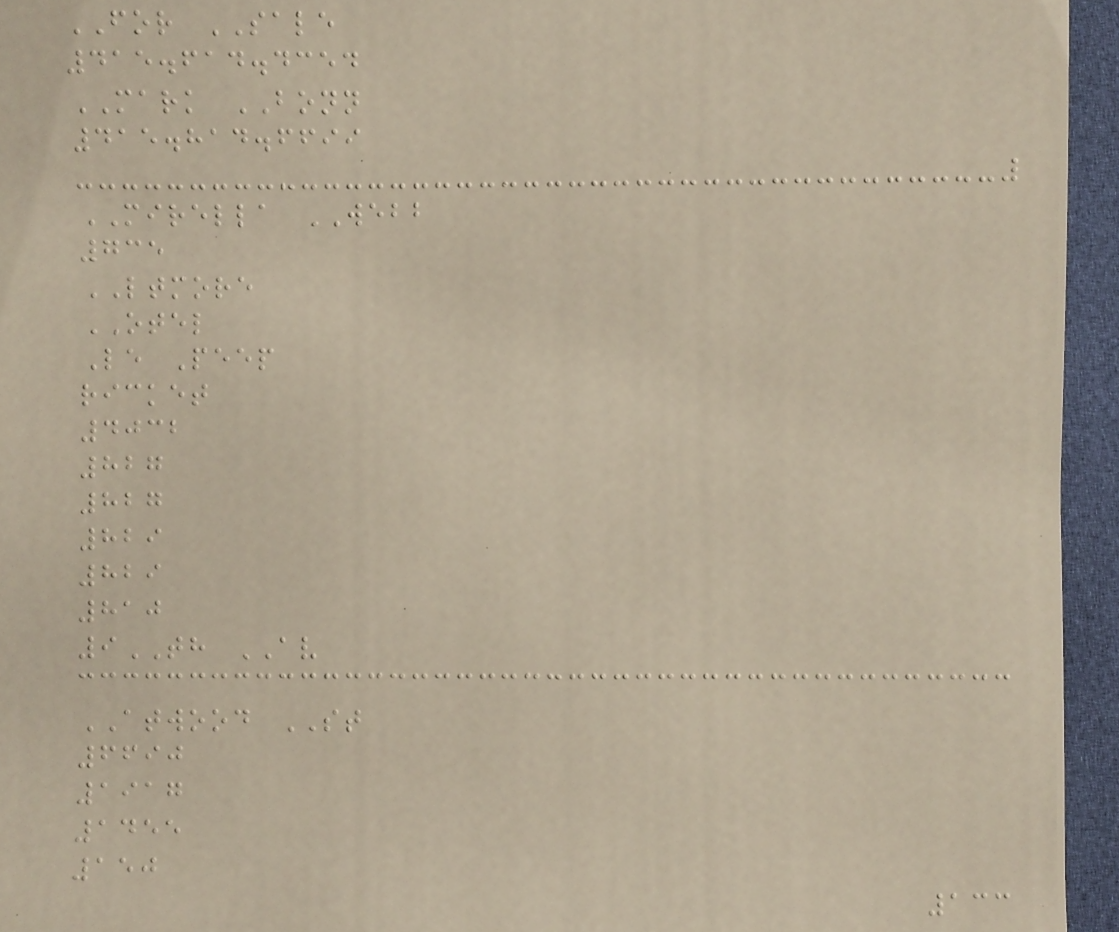FOR SALE
415.614.4354
MARK BONN
415.814.6699
MIRELLA WEBB
735
LTMORE
OTEL
Le Peep
ricket
4032
827
827
829
829
810
9TH AV
ATWOOD ST
6690
1917
1455
150
133
